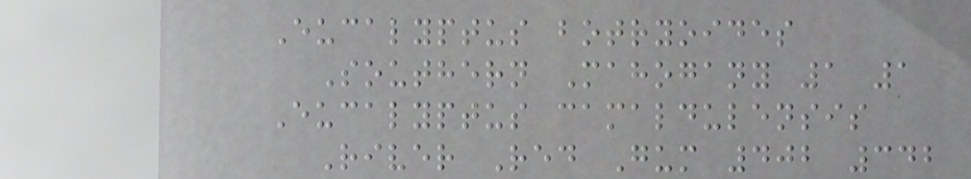Eucalyptus botryoides
Southern Mahogany 1 1
Eucalyptus camaldulensis
River Red Gum 402 342
